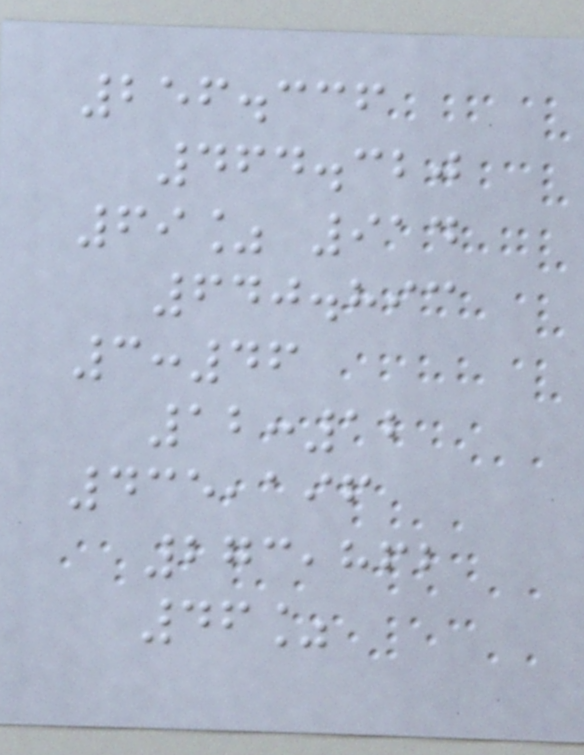256.336
464.320
69% 914
640.893
3:46
12:12
435,196
273,862
46%
